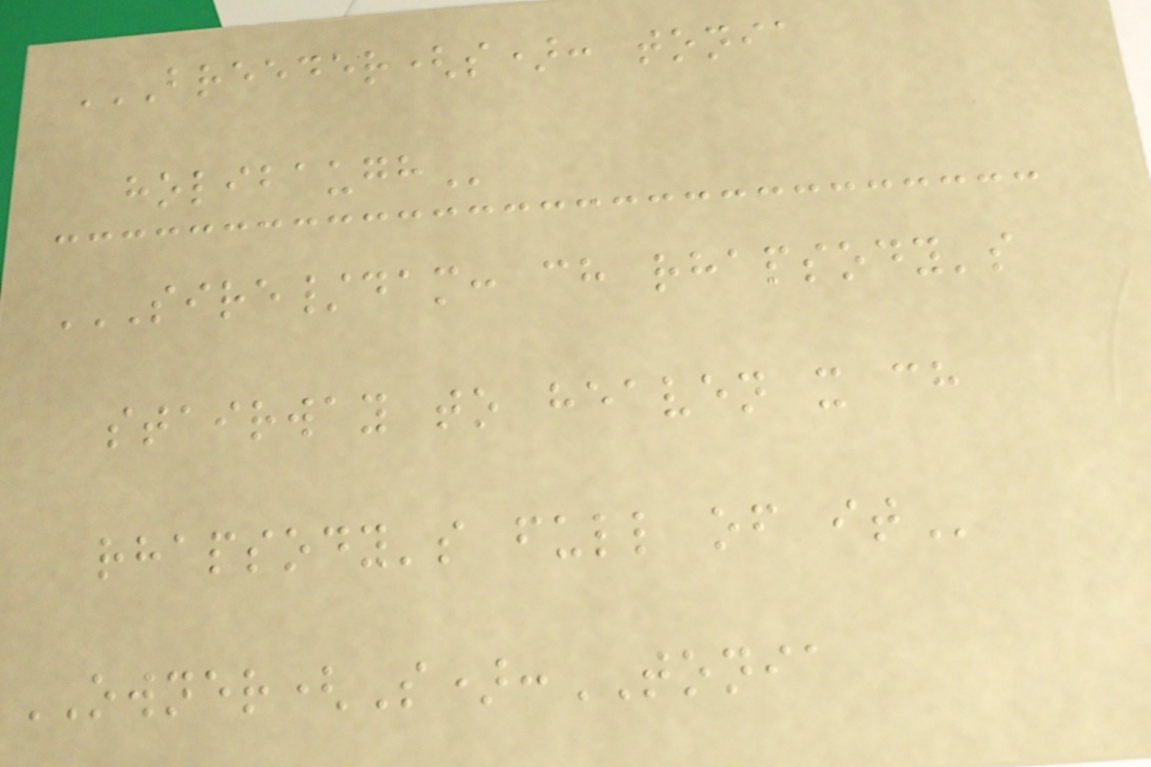BREEDER(S): TONIA
HOLIBAUGH
SIRE/DAM: CH RHAPSODY'S
STAIRWAY TO HEAVEN X CH
RHAPSODY'S FULL OF IT
OWNER(S):TONIA
